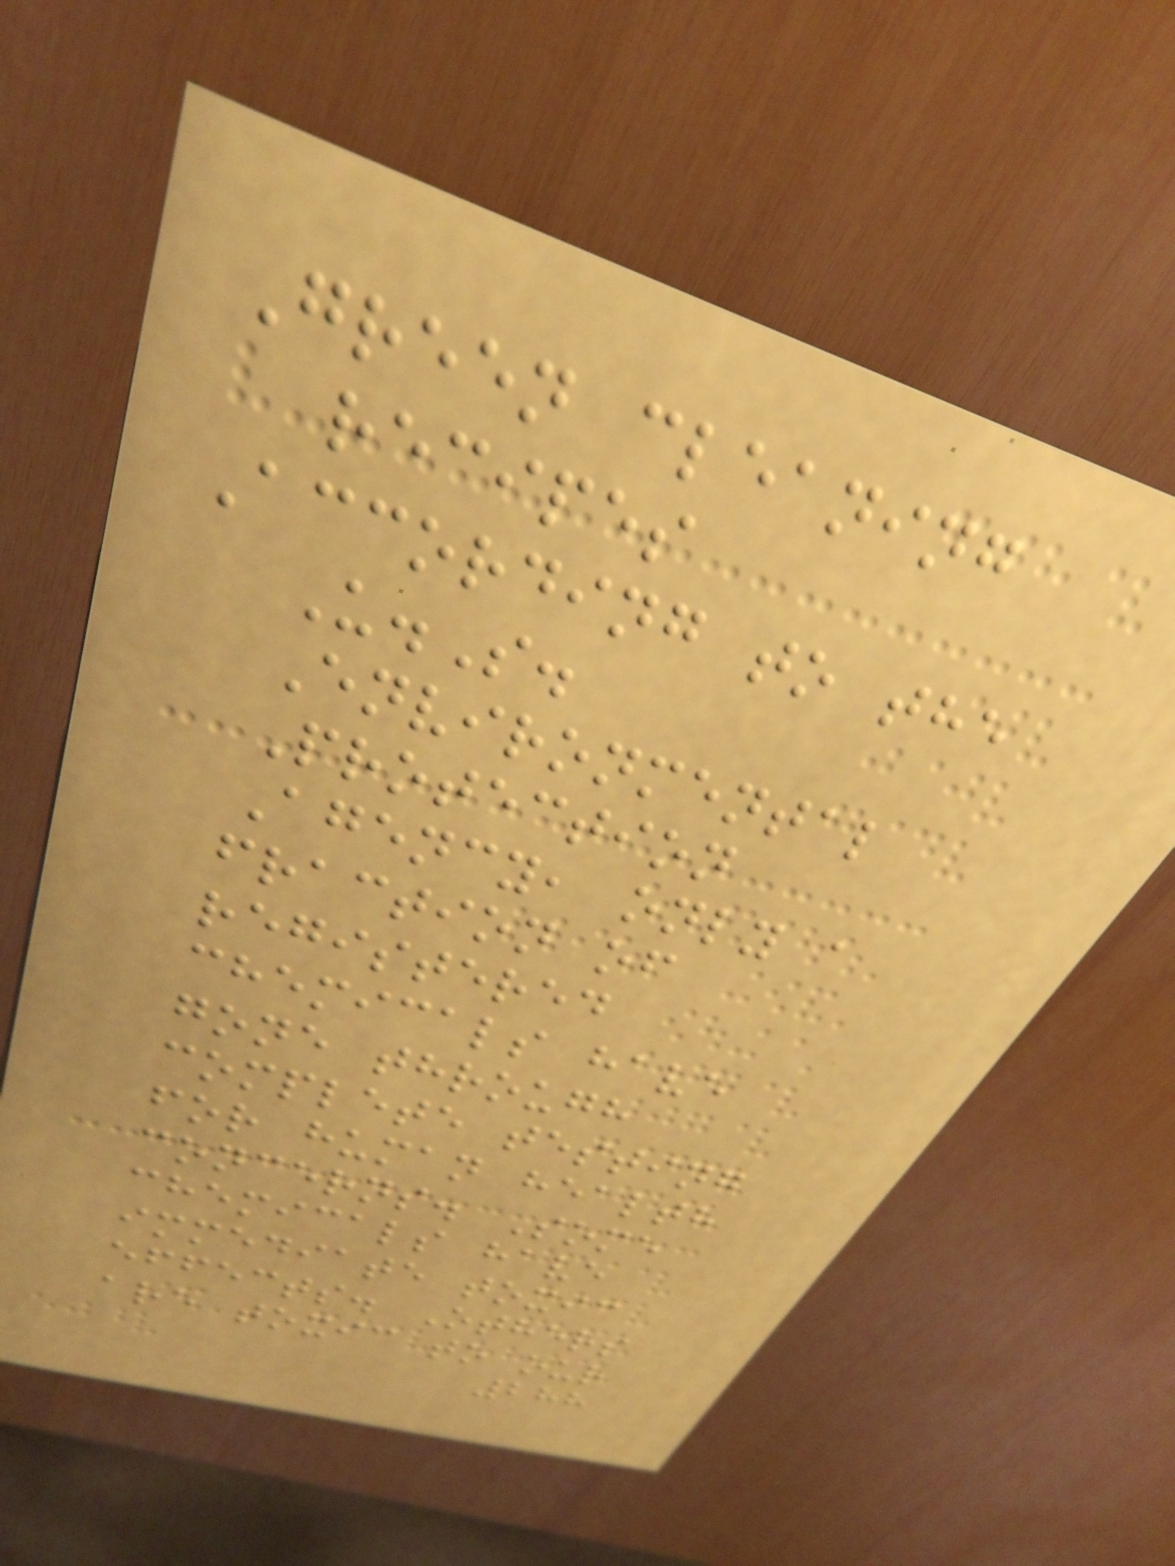Green cleaning
recipes
According to the
U.S.
Environmental
Protection
Agency, only a
fraction of
registered
chemicals have
gone through
complete testing
for human health
concerns. Some
chemicals have
immediate toxic
effects. Others
are toxic to our
288
